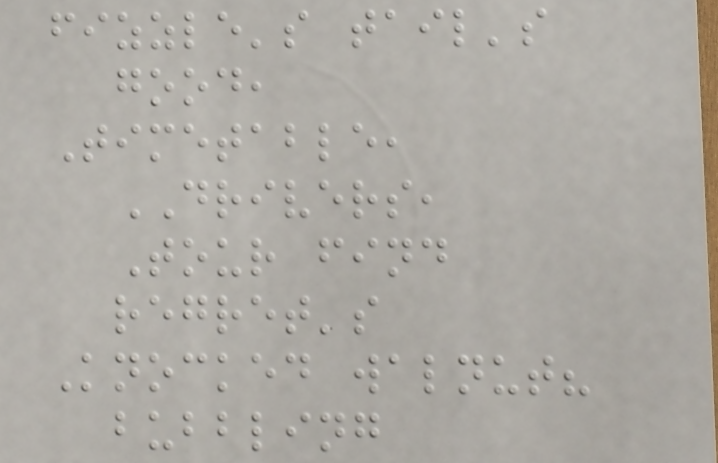fizzle's tail's
good,
Timetable,
DRIVERS,
Tour find
regret's
Knocked walnut?
bubbling
